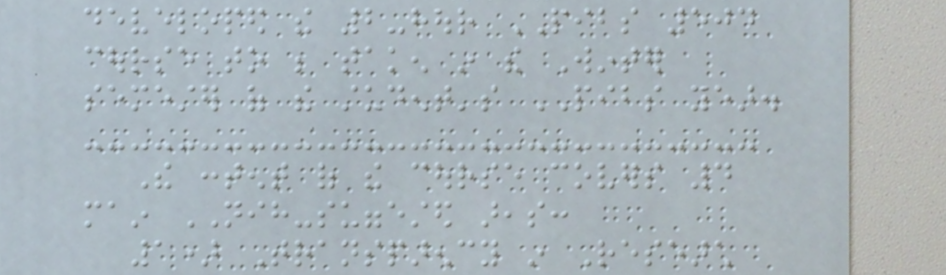developed the 2-hour PIBS 504
course to be taken in the Winter
semester of the student's PIBS year.
The content of the course covers 4
main NIH-suggested areas:
1) Transparency in Research
